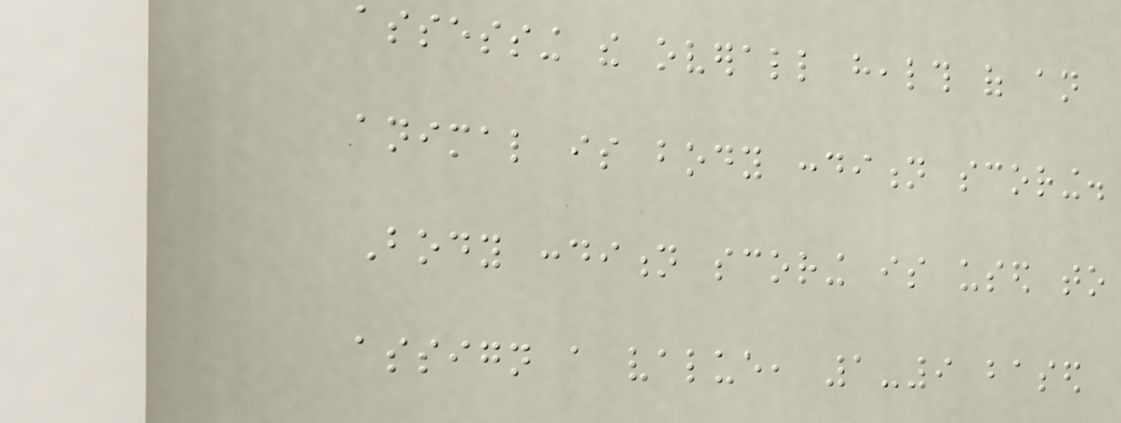assessing the overall health of an
animal is body condition scoring.
Body condition scoring is used to
assign a value, 1-9 based
